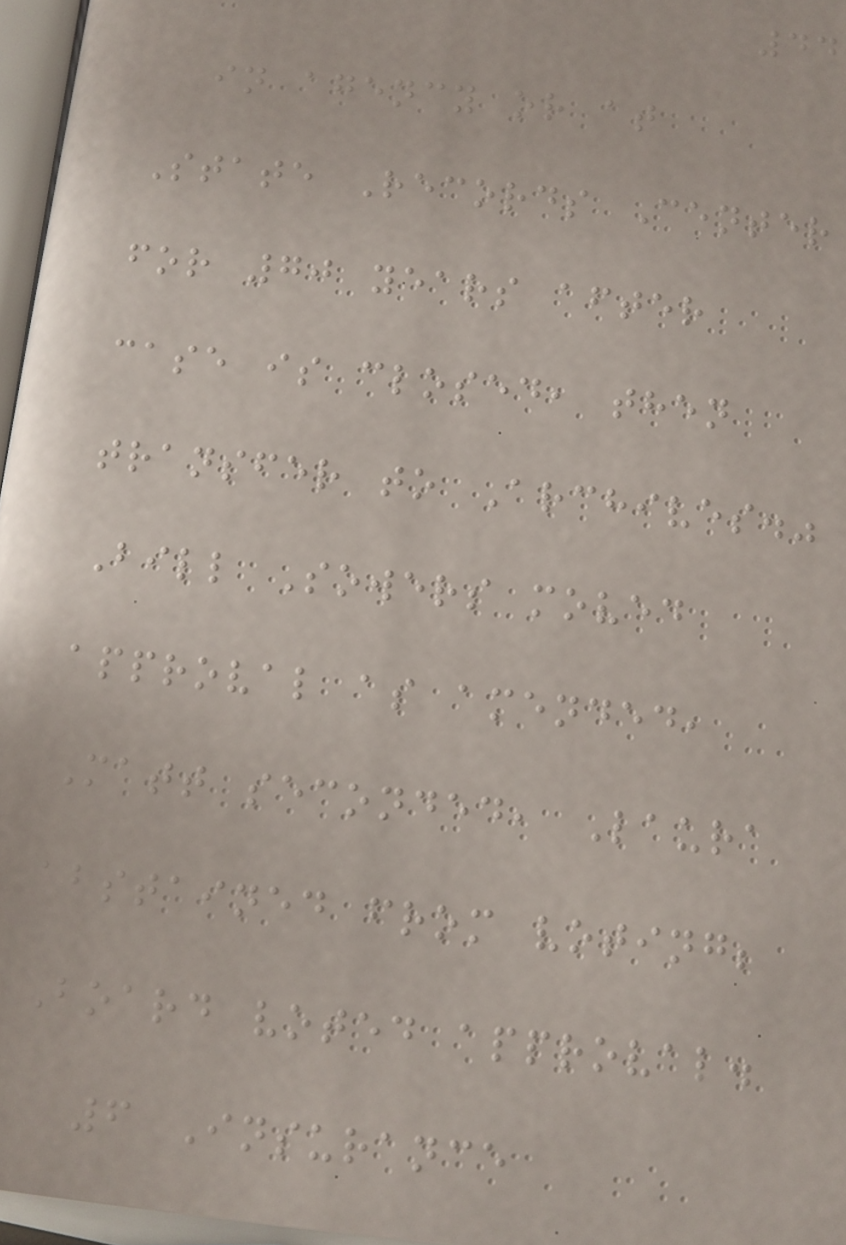44
in agency or at
State Records Center
for 70 years after
case is closed, then
transfer to Archives."
Bill Sowers moved
approval as amended,
Matt seconded, Laura
abstained from voting;
Board voted approval.
6 Insurance
